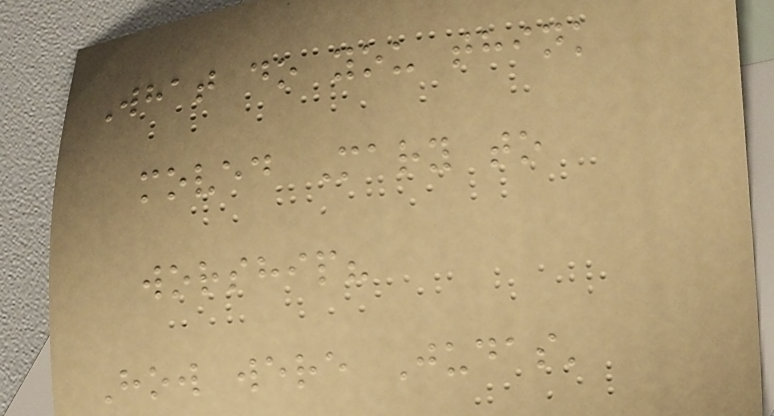What do you think
moved Mary to
worship?
How were Judas'
